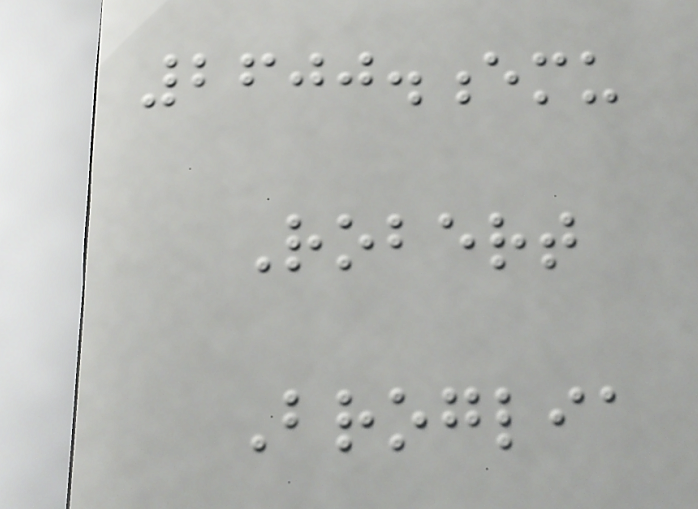2600.emu
Robert
Broglia
